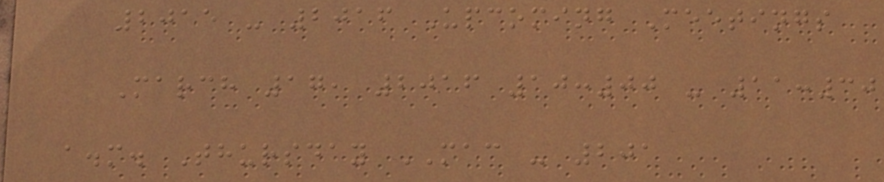2015 - 2016 Upcoming Meetings
March 17, 2016 10:00 - 11:30
a.m. Thursday MAC - 201
